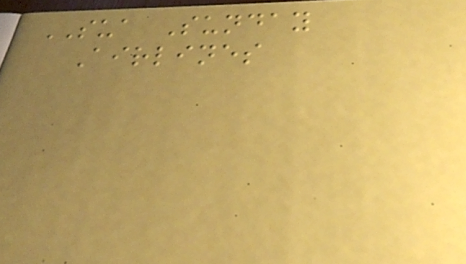SUA Sunday
Airlines
